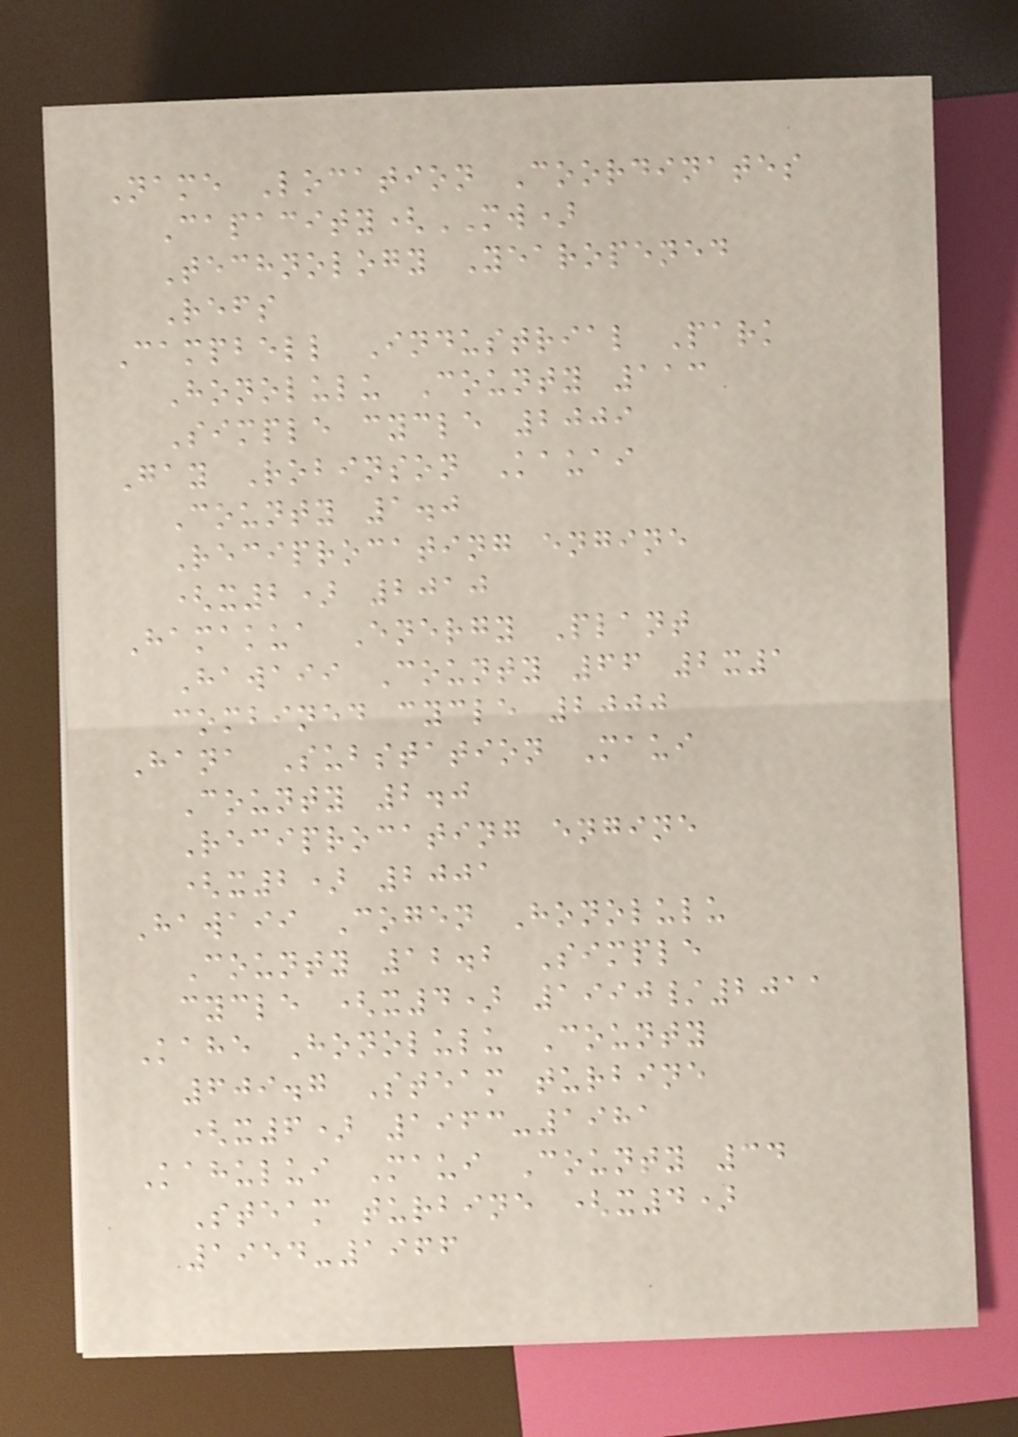Name Location Coordinates
Capacity(MW)
Technology Yearopened
Refs
Campbell Industrial Park
Honolulu County 113
Simple cycle 2009
Gay Robinson Kauai
County 1.0
Reciprocating engine
(x2) 2010
Hamakua Energy Plant
Hawaii County 66 2x1
combined cycle 2000
Hana Substation Maui
County 2.0
Reciprocating engine
(x2) 2001
Hawaii Cogen Honolulu
County 12.2 Simple
cycle (x4) 1990/2011
Kahe Honolulu County
609.7 Steam turbine
(x6) 1963-1981
Kahului Maui County 34
Steam turbine (x4)
1954-1966
